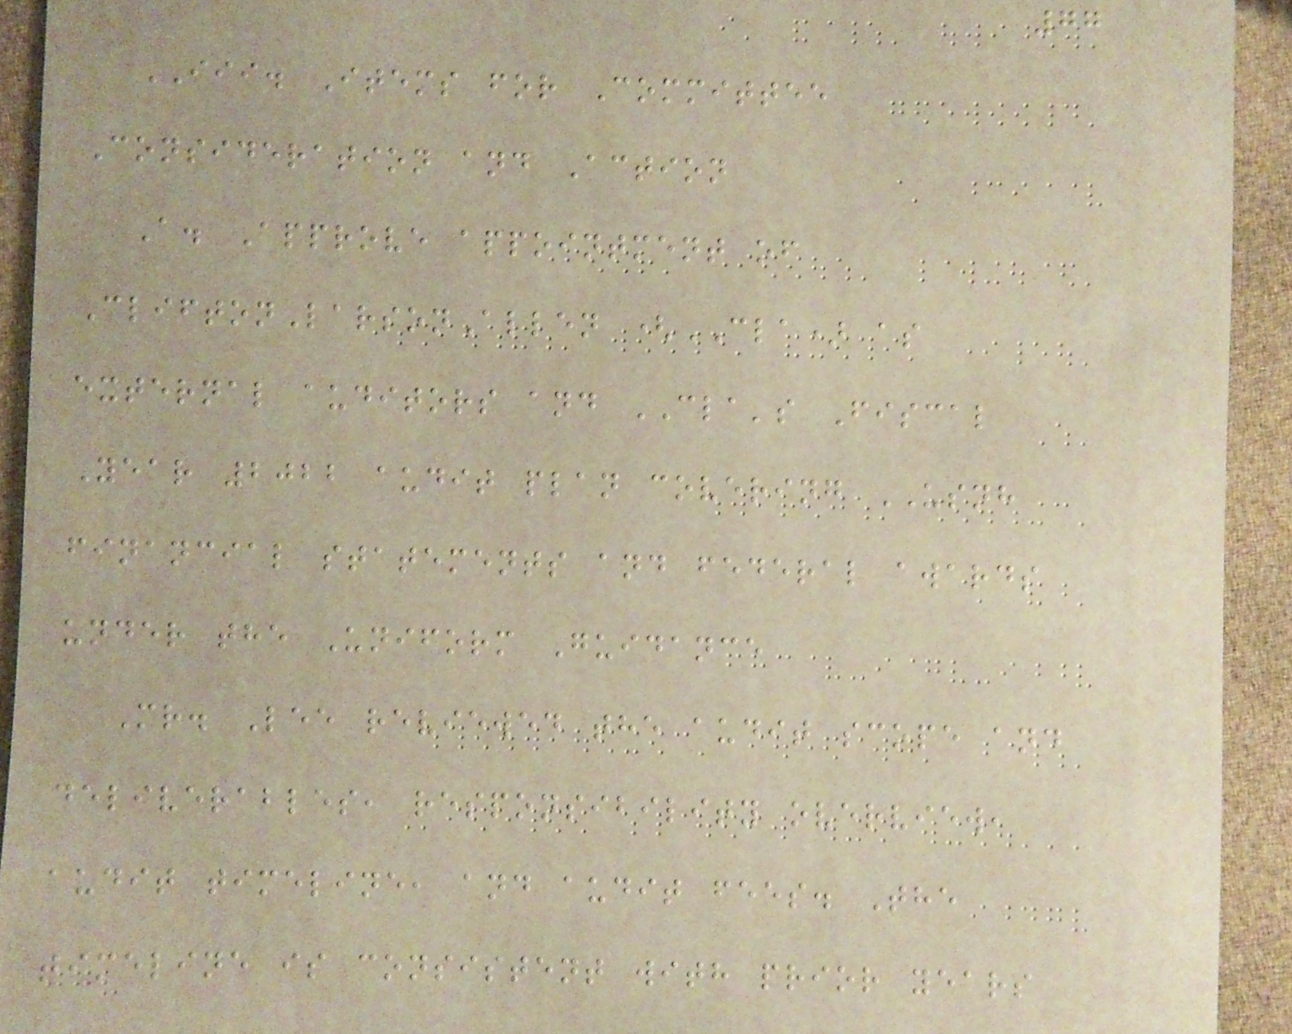77
III. Items for Committee
Consideration and Action
A. Approve appointment of
CliftonLarsonAllen (CLA) as
external auditors and CLA's Fiscal
Year 2022 audit plan covering USNH
financial statements and federal awards
under the Uniform Guidance
Mr. Lee reviewed the audit scope and
deliverables, responsibility overview,
audit timeline, and audit fees. The
timeline is consistent with prior years
